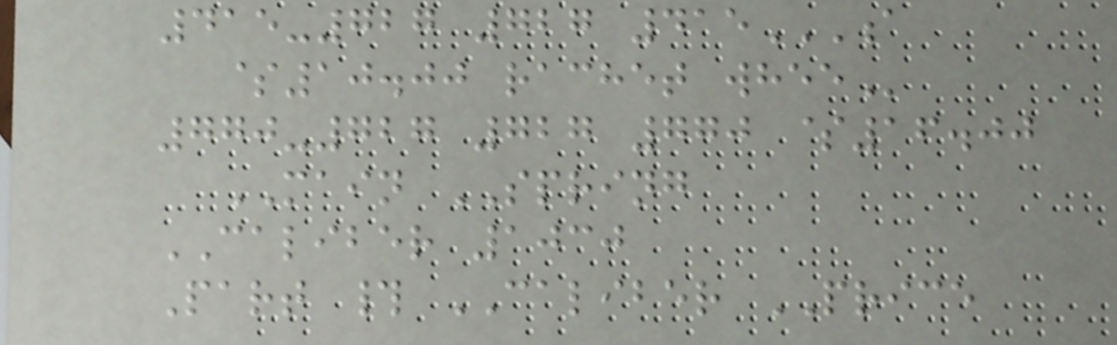415-727 727 415A
$10.00 RACHET WHEE
770-727 727 770 $16.00
MAIN SPRING
CALIBER 1030
Part # CALIBER PRICE
